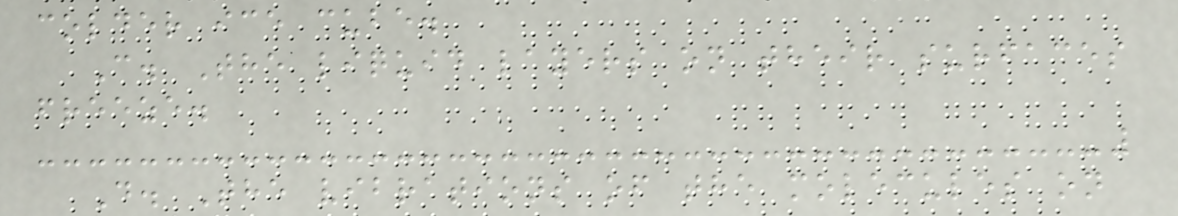colder ice cube.
C. The liquid layers on their surfaces
freeze.
D. The vibrations of the molecules on
